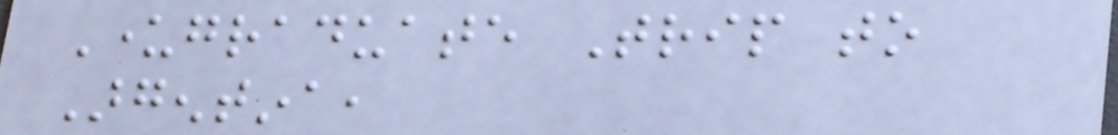Undergraduate Trip to
Argentina,
